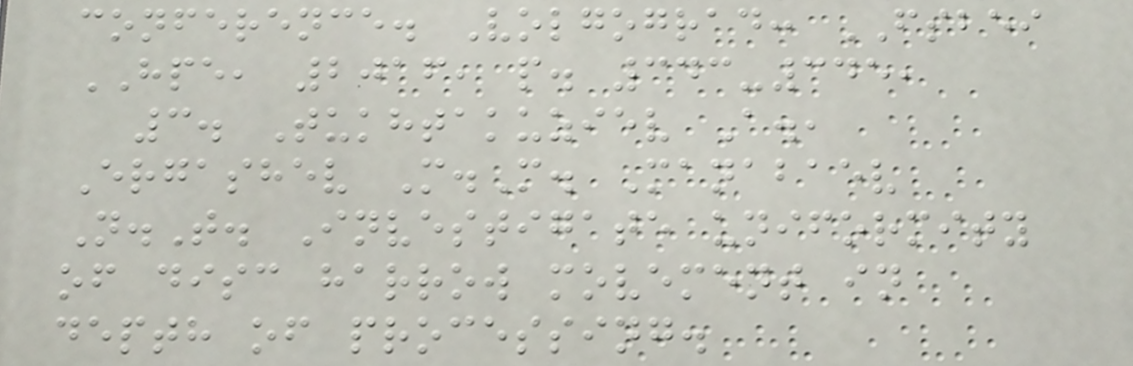conference. Volgograd: FSBEI
HPE, 2016, p. 343-345,
3. Tukhtakuziev A.,
Ergashev M.M. Manabaev
N.T. Investigate uniformity
of disc harrow movement in
depth of processing.
